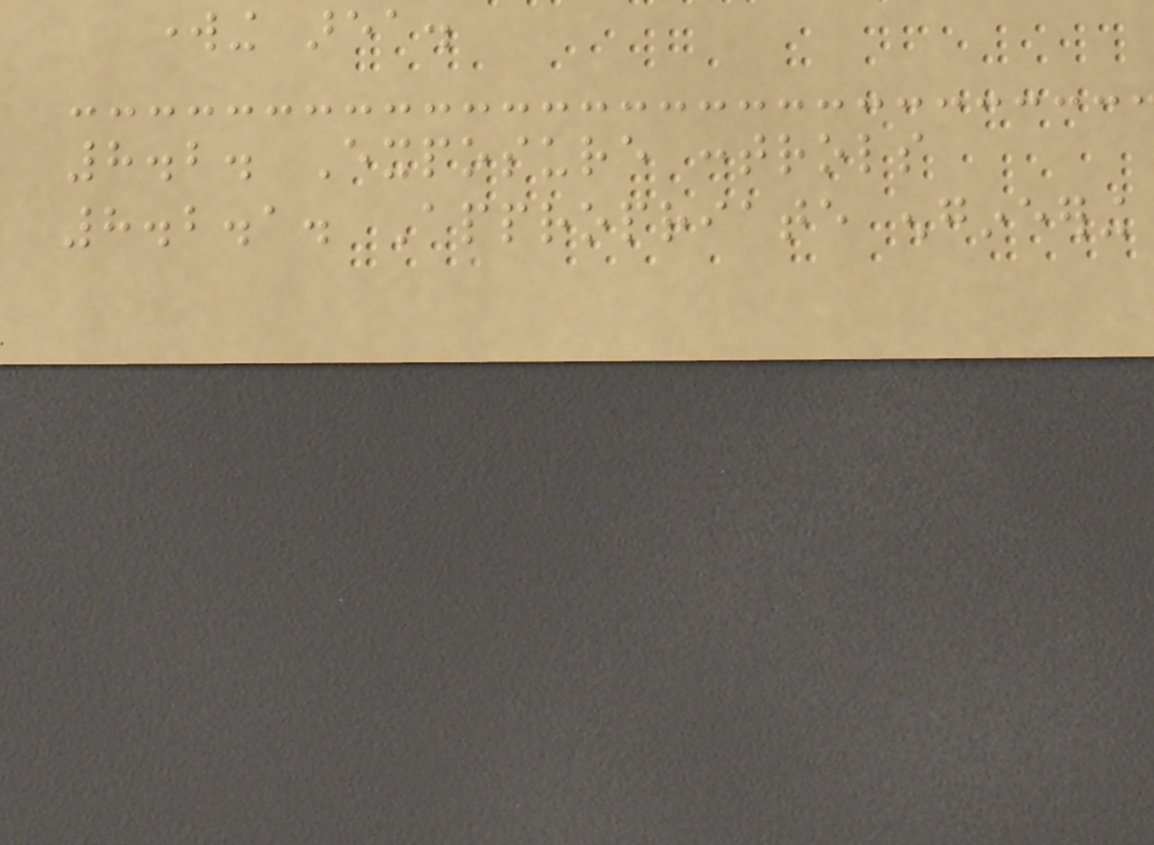working area.
8.2. Exposure controls
8.2.1. Appropriate engineering
